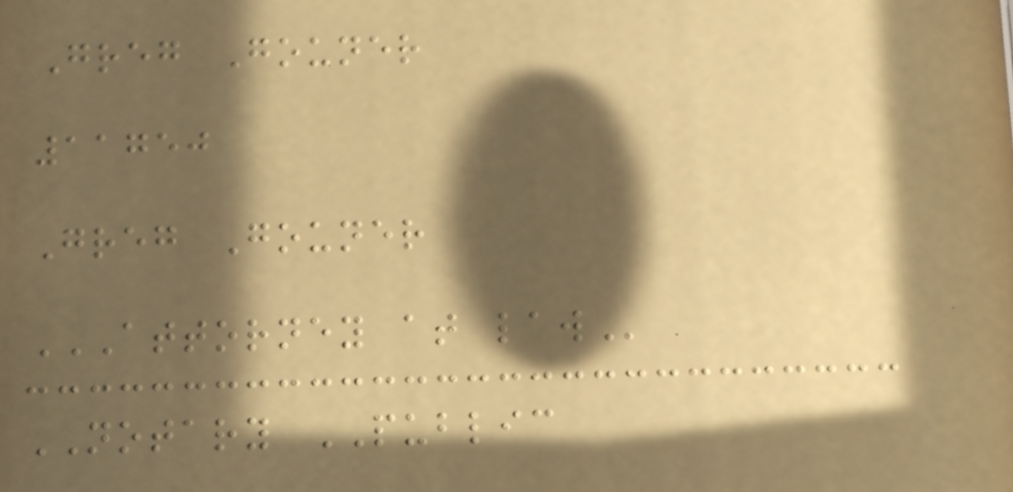Greg Gouner
11750
Greg Gouner
ATTORNEY AT LAW
NOTARY PUBLIC
